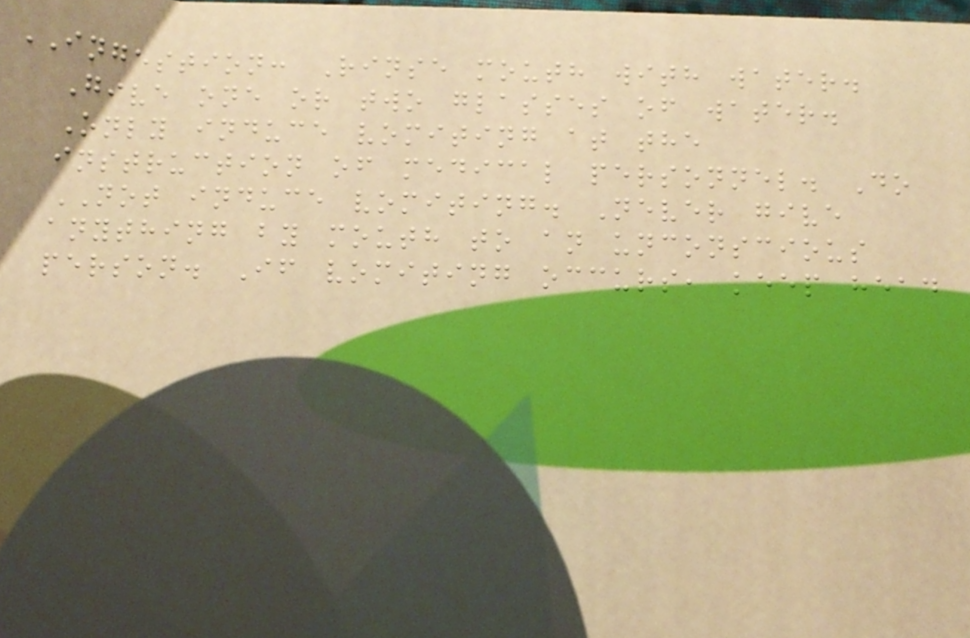INGESTION: Rinse mouth with water.
Give one or two glasses of water.
Only induce vomiting at the
instruction of medical personnel. Do
NOT induce vomiting. Never give
anything by mouth to an unconscious
person. If vomiting occurs, keep head
